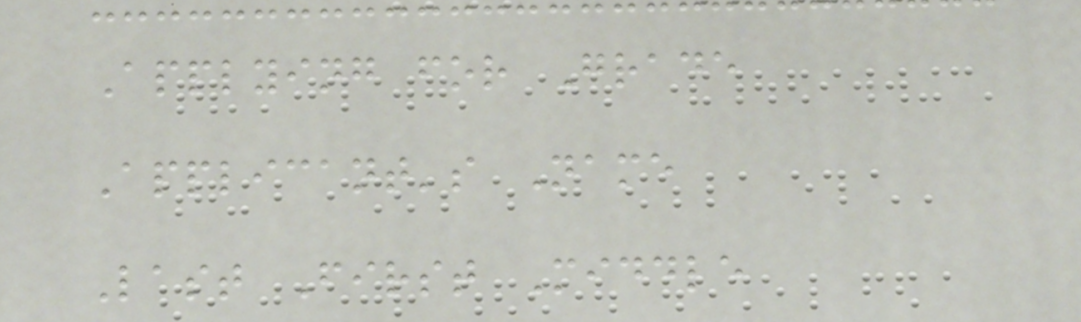Applying for Grade
Applicant's Name
Last First Middle
